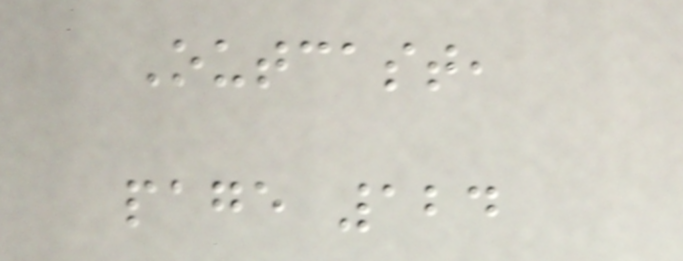Outcast,
page 124
